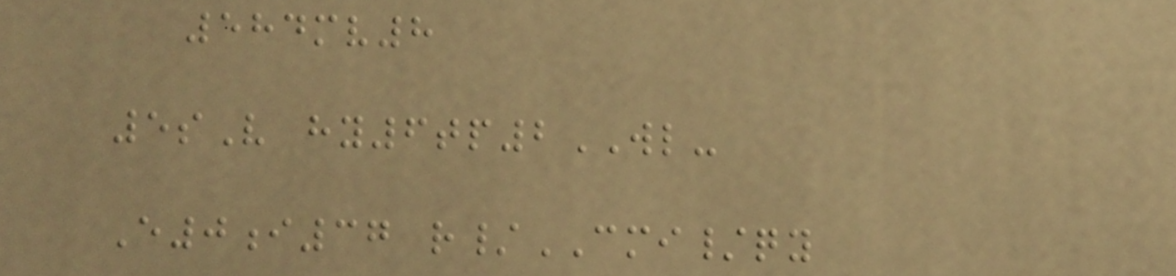584mv8
5sV hy6tp2WL-
E0i37 r/CMI/qy
